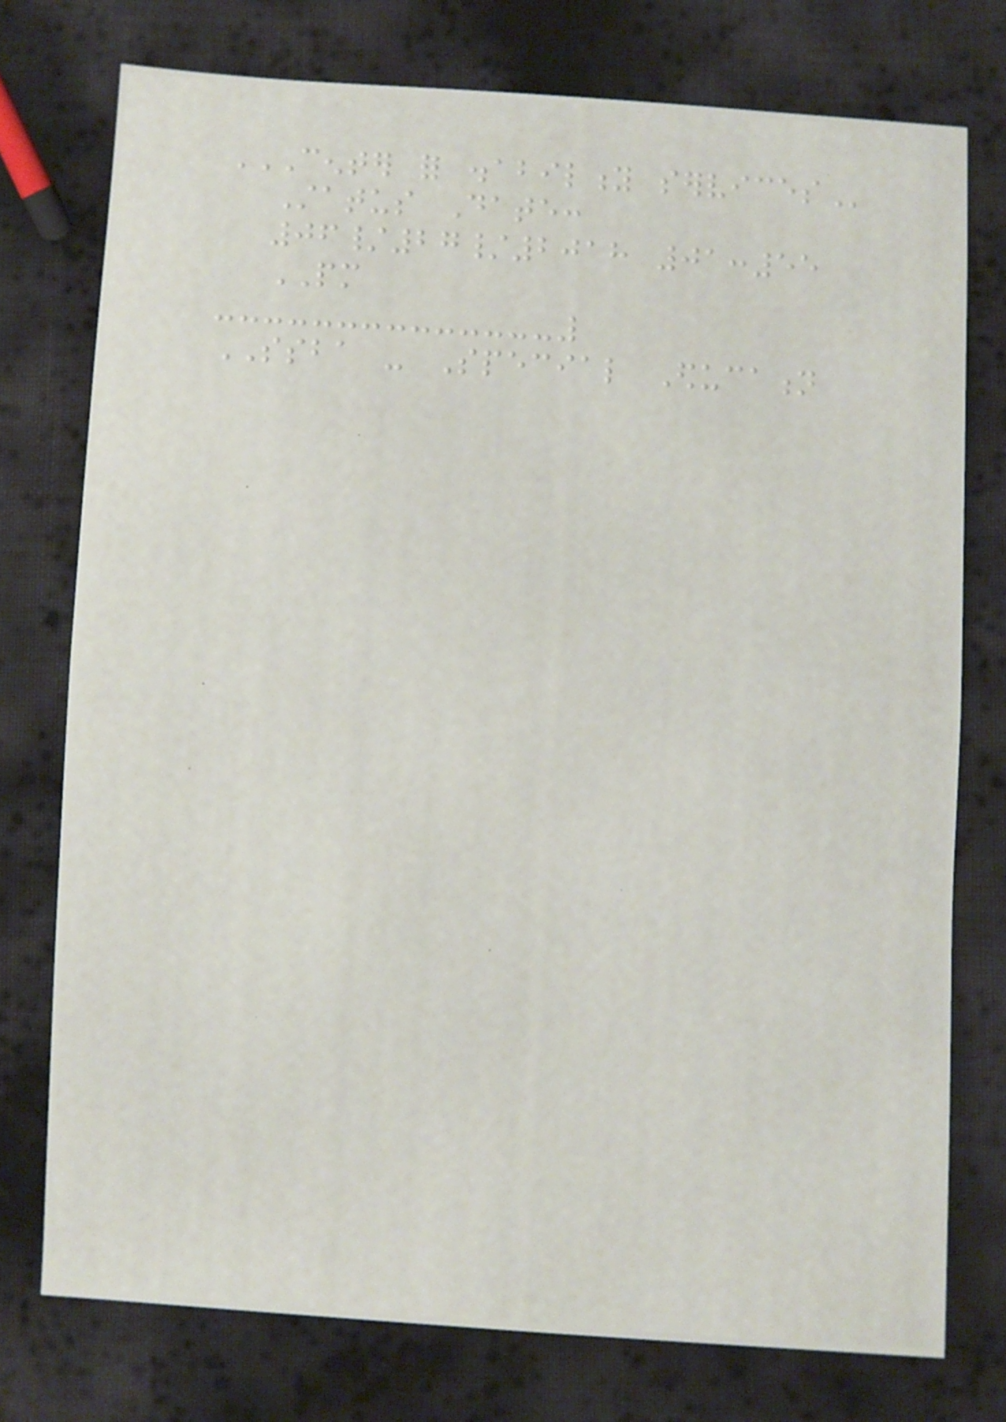CENTER FOR DISABILITY SERVICES
Status Date:
06/27/2018 01:55
PM
SSBA - Special Education
